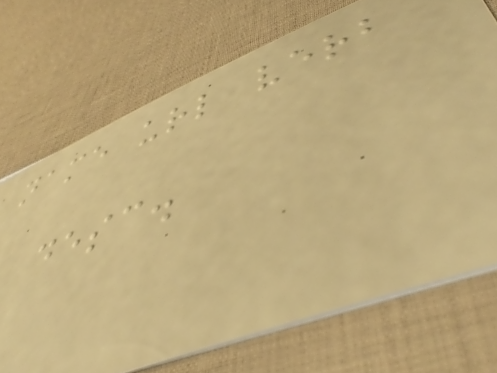name url verb
desc.
